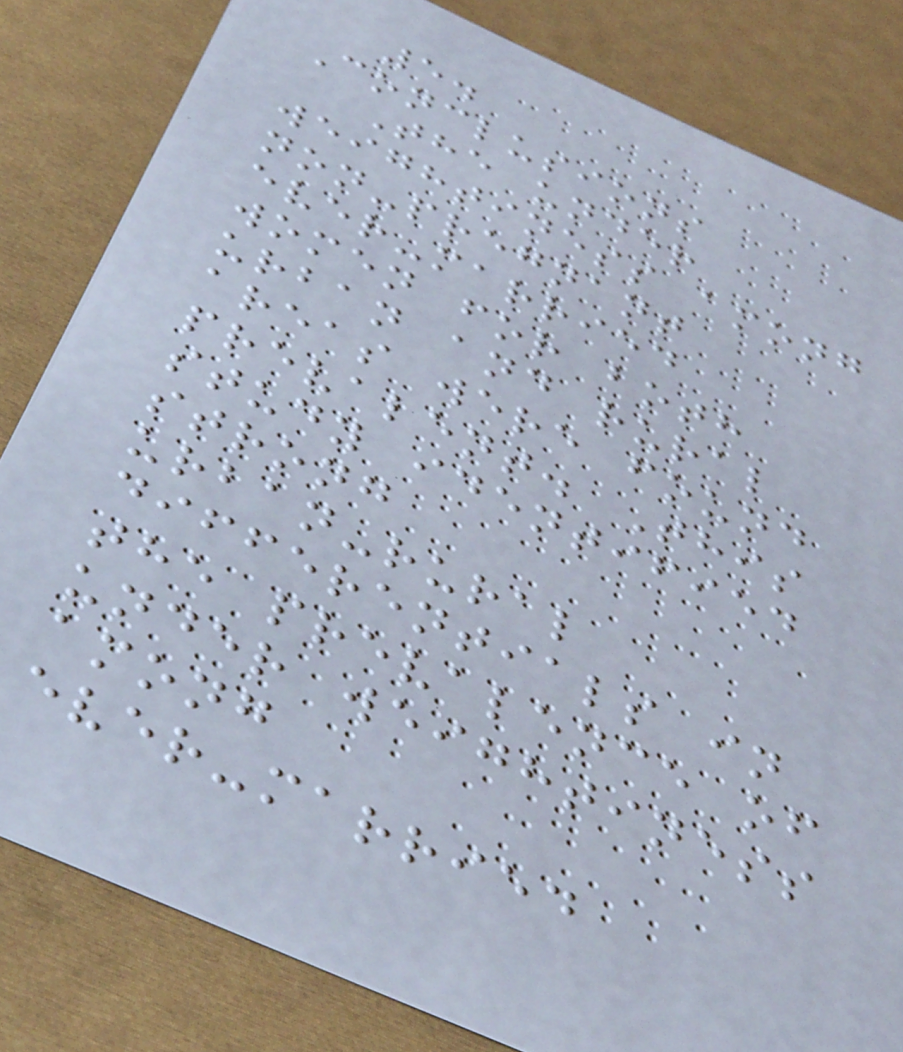5.
Conclusions
The under
weightiness among
non-pregnant
ever-married
women for both
urban and rural
areas were found
prevalent. This
study identified
strong
urban-rural
differentials in
the prevalence of
under weightiness
among
ever-married
